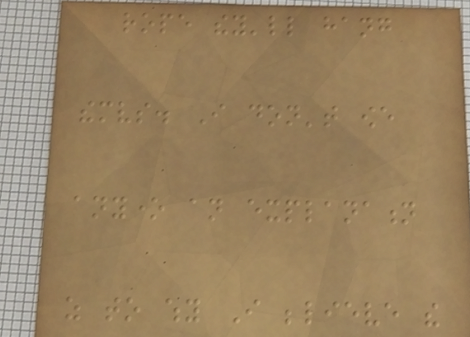rope they'll hang
themselves. I don't owe
anyone an explanation
as to why I believe the
